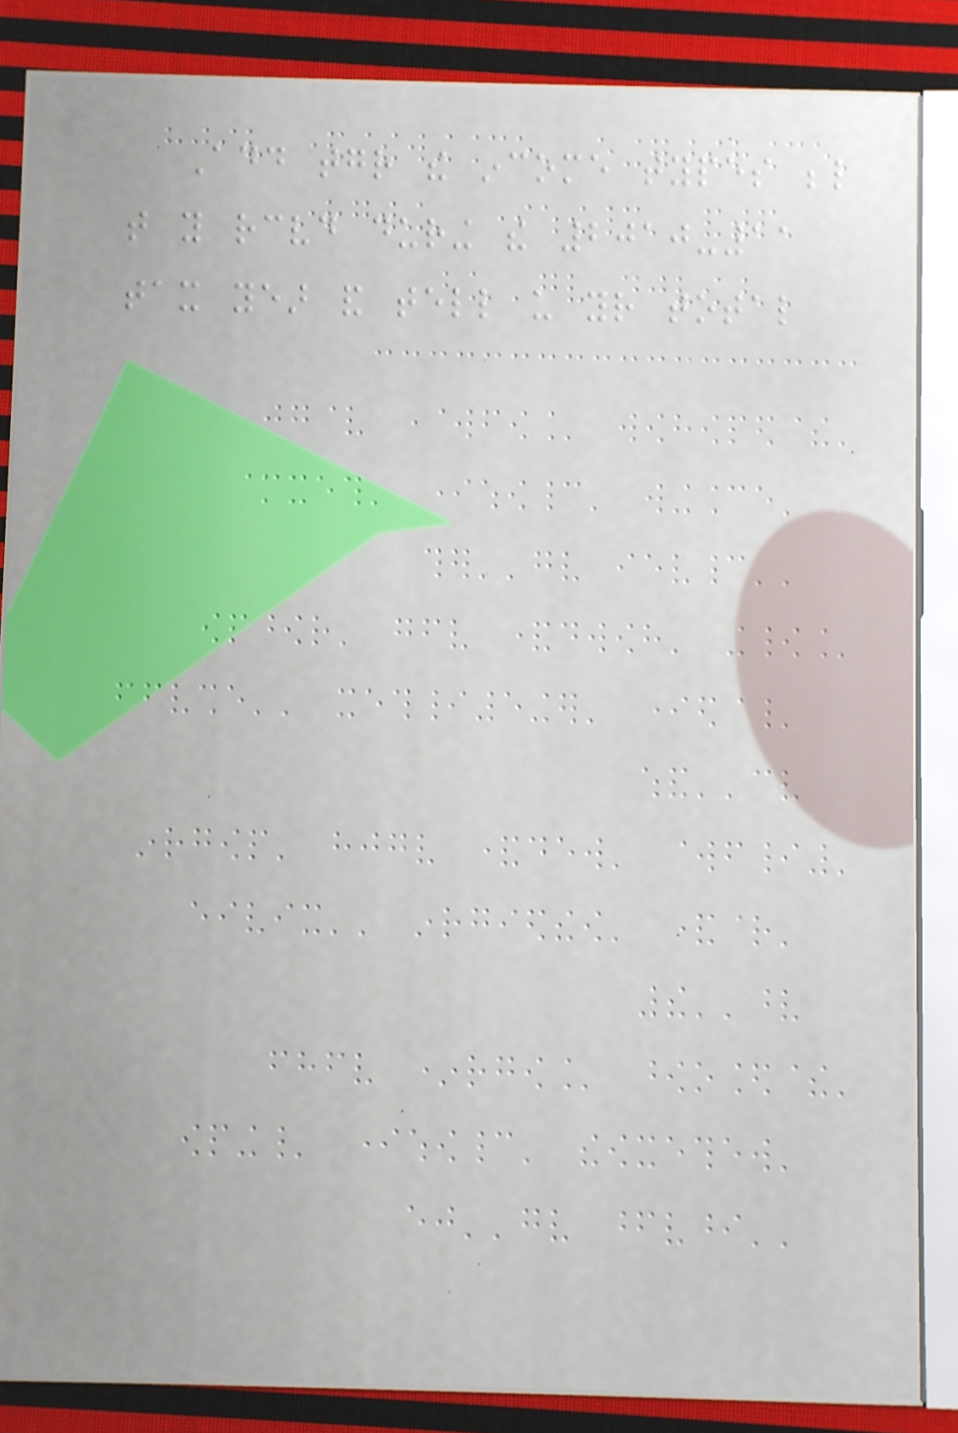Add together the income types below
that you received during the 2010-11
tax year and tell us your total
